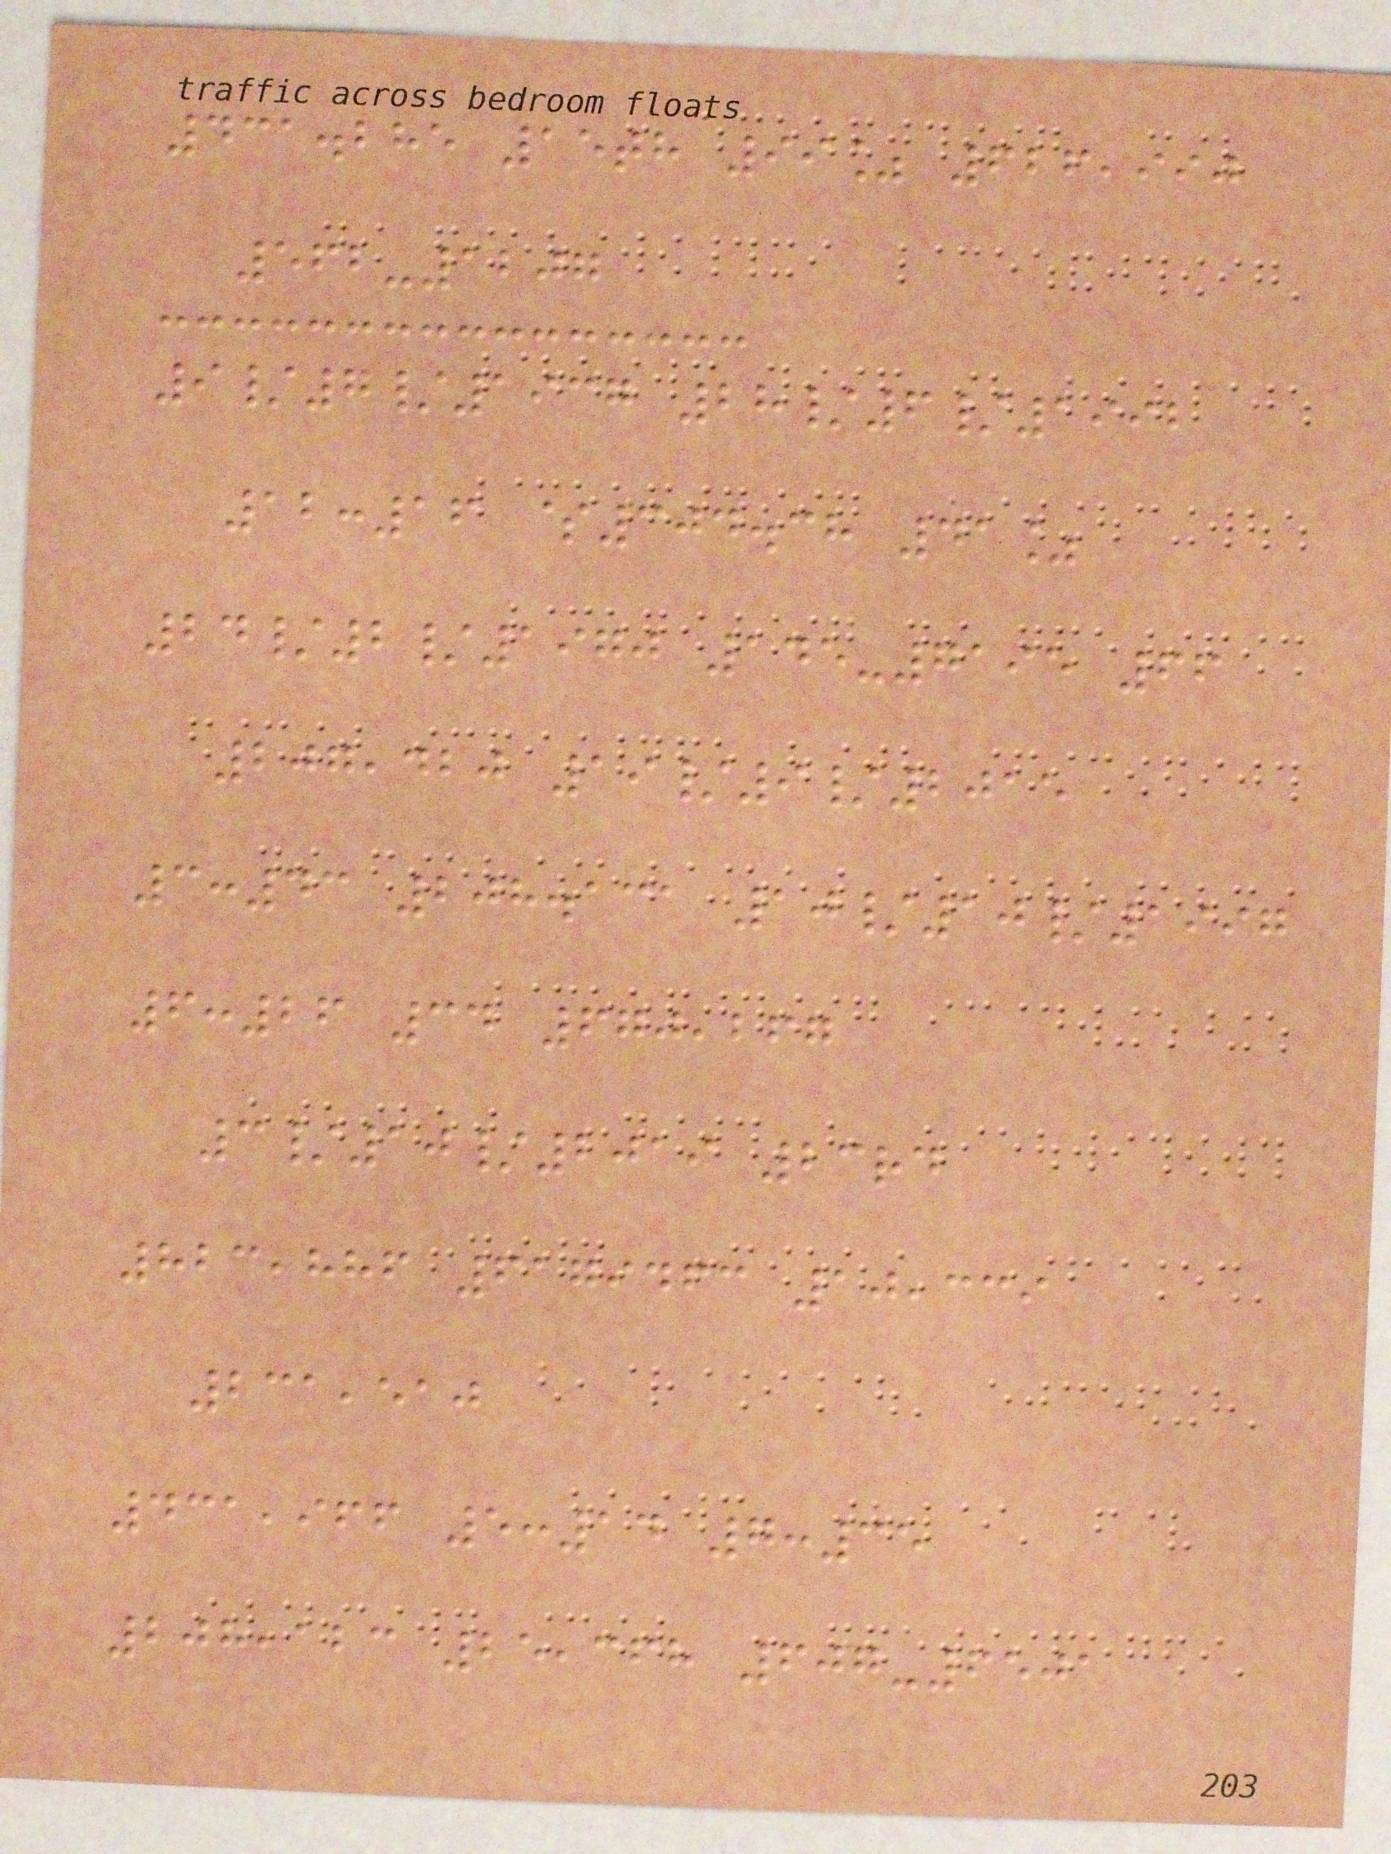431.285 15th 99% 626,990
562-1207
9/7/1937 28/6/1992
12:16 $304.38 41%
24/2/1970 145-7195 66
207,420 19/9/2015
3:43 208.131 10/10/1997
6:26 34 670,267
3/10/2019 23rd
823,886 6179463 10,339
231,510
431,966 5:14 7:35
208,123 25,368 607-6501
